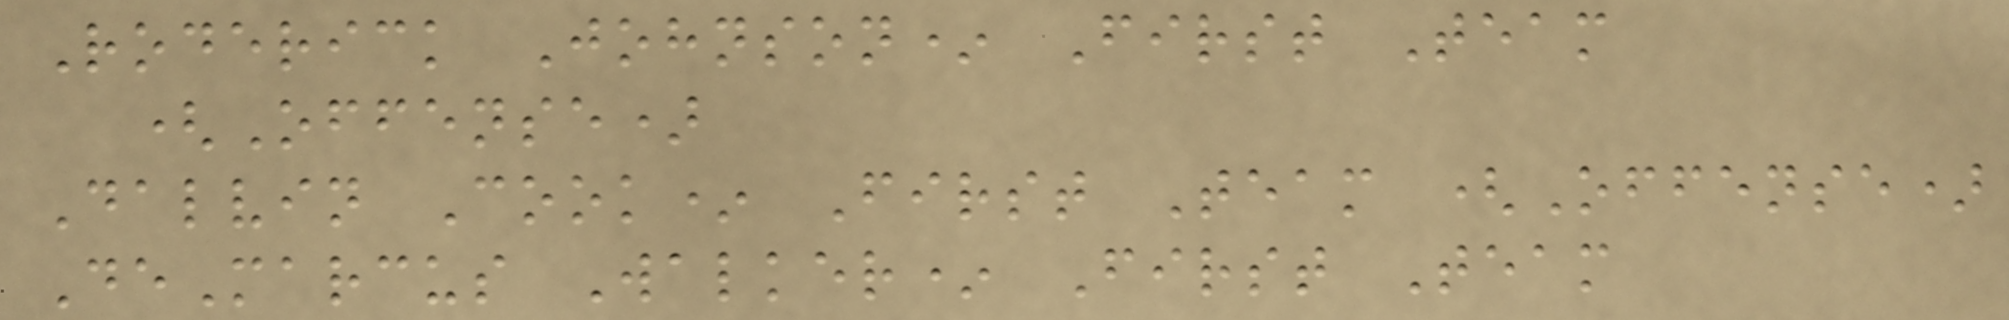Roderick Johnson* First Team
(Offense)
Dalvin Cook* First Team (Offense)
DeMarcus Walker* First Team
